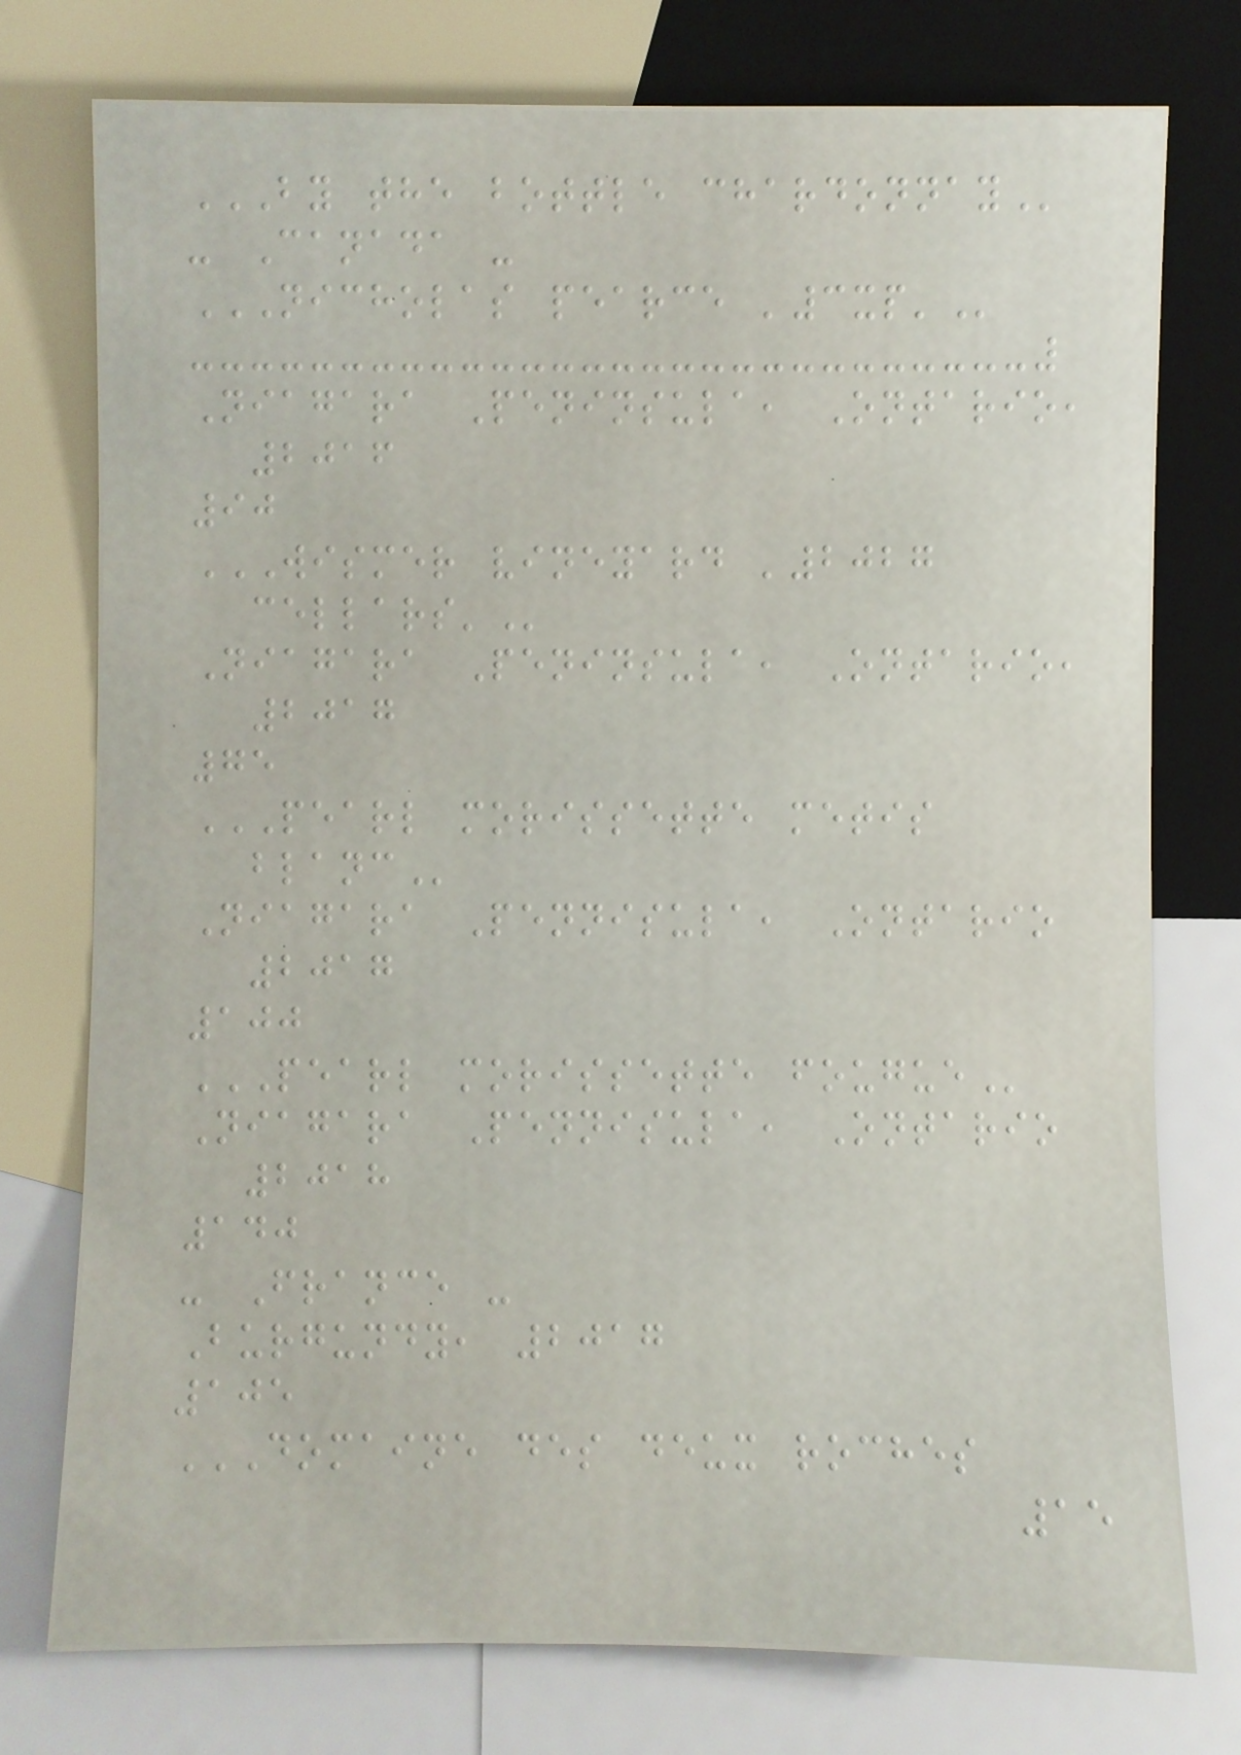BY THE BOTTLE CHARDONNAY
- Canada -
NICHOLAS PEARCE '3XP'
Niagara Peninsula, Ontario,
2016
90
WISMER VINEYARD '2027
CELLARS'
Niagara Peninsula, Ontario,
2017
75
PEARL MORISSETTE METIS
BLANC
Niagara Pennisula, Ontario
2017
100
PEARL MORISSETTE FOUGUE
Niagara Pennisula, Ontario
2018
140
- France -
Burgundy, 2017
105
DOMAINE DES DEUX ROCHES
15
